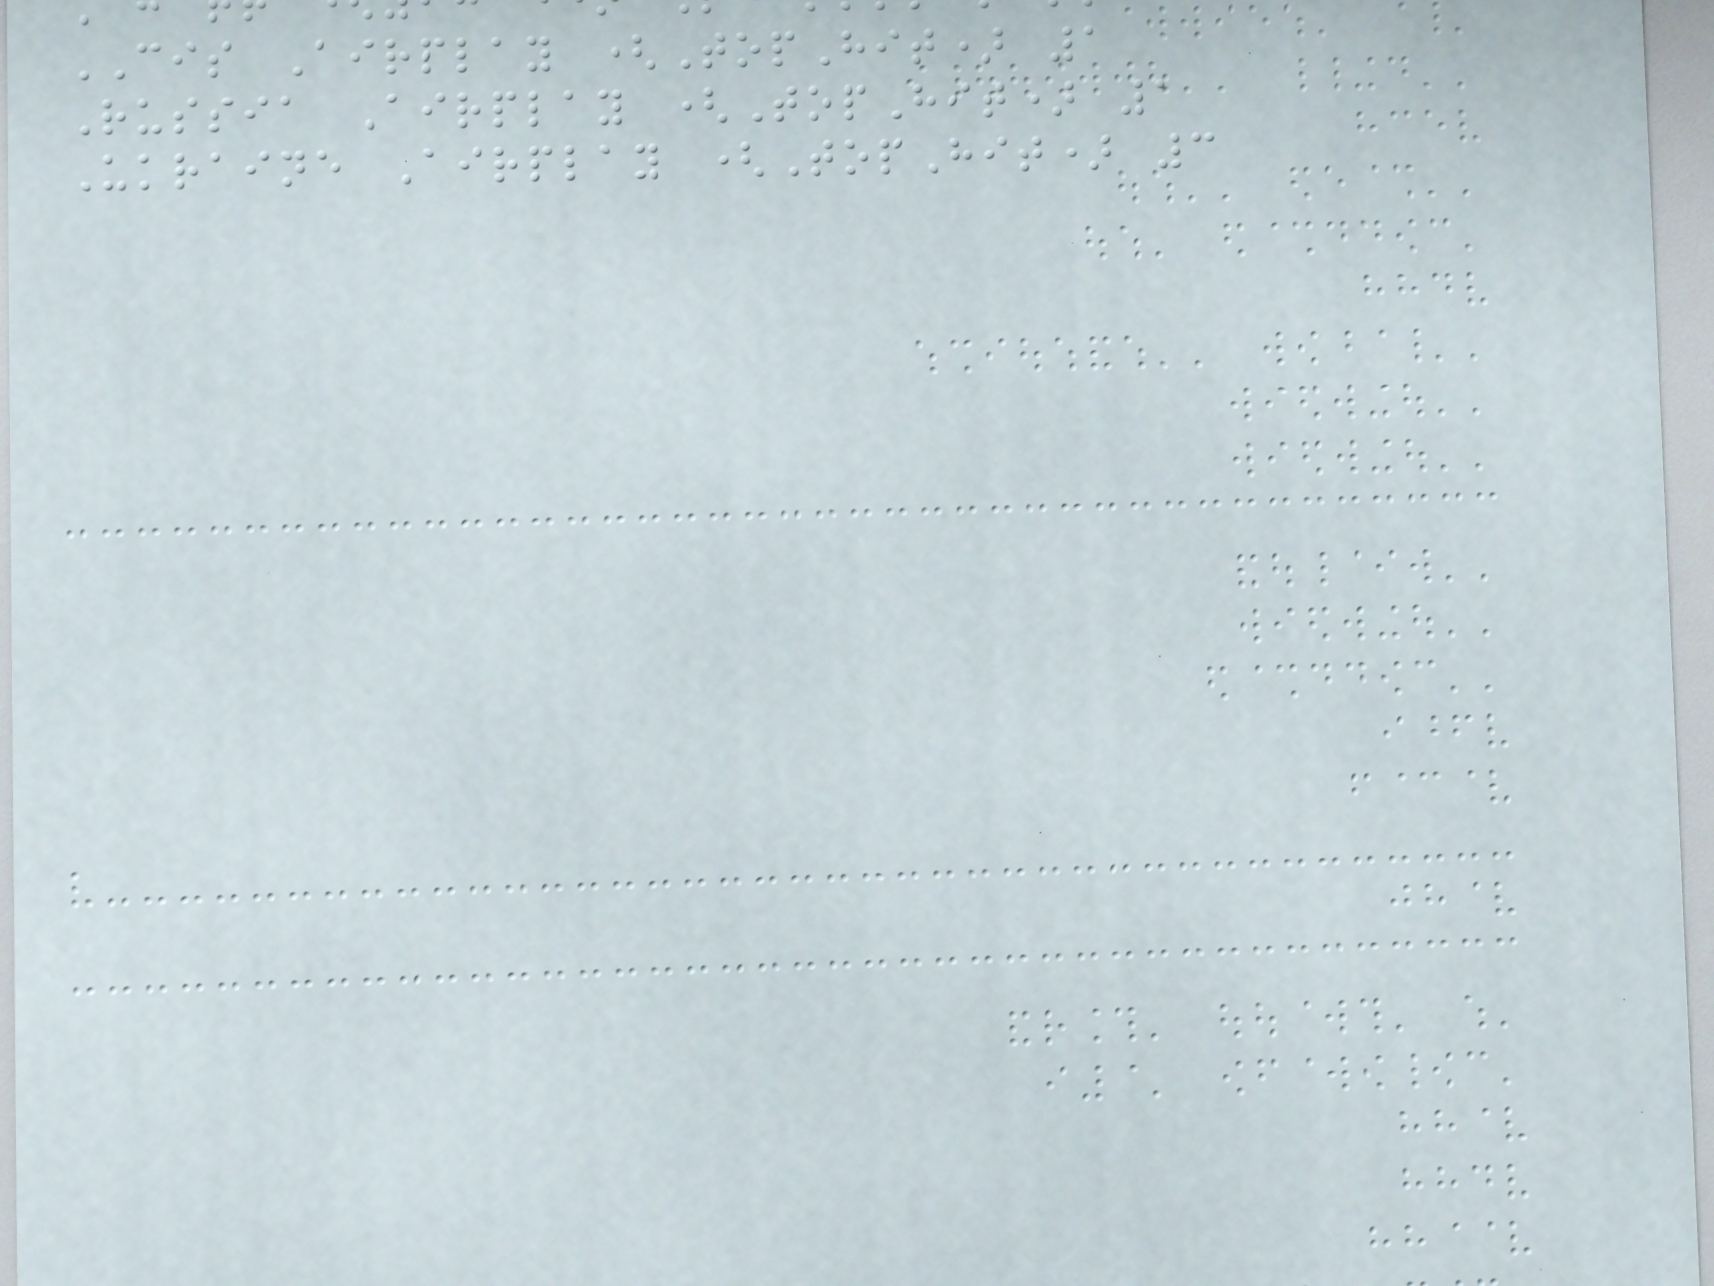CIS Airplay (TopHit) 1
Russia Airplay (TopHit) 1
Ukraine Airplay (TopHit) 3
